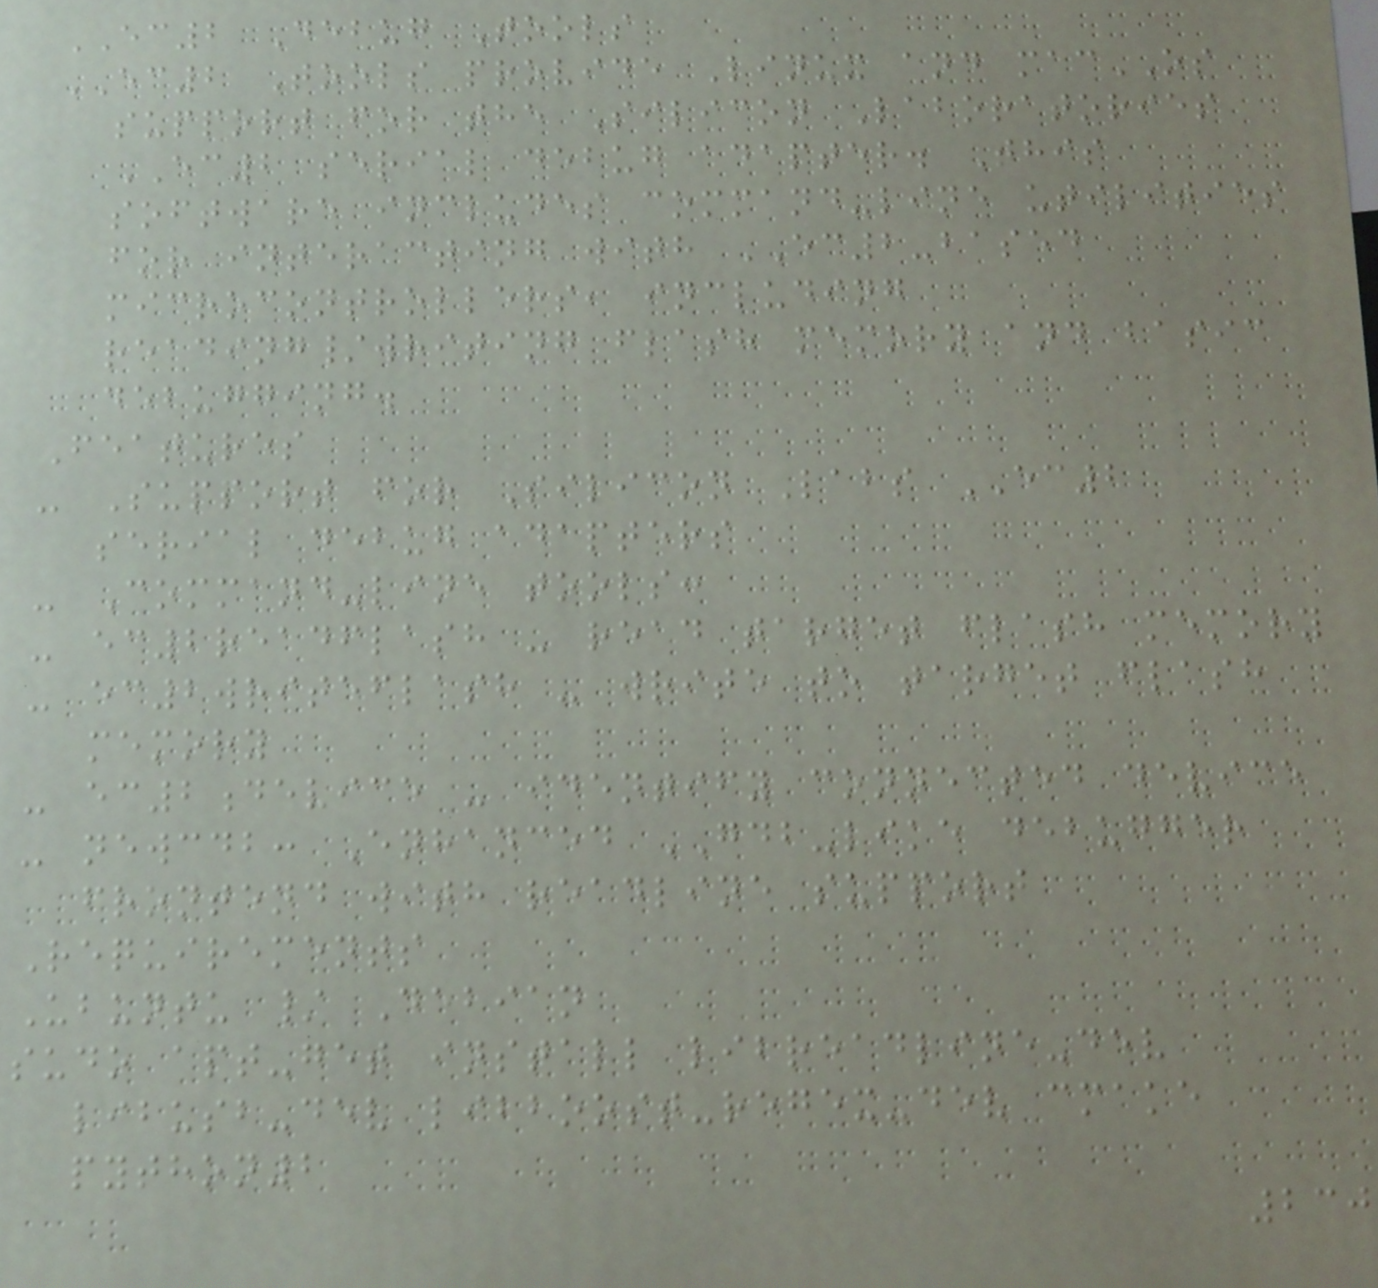EC2 Debug Tools
EC2 Tools provide Linux and macOS
support for the Silicon Laboratories
EC2 serial debug adapter. This
software includes command-line utilities
for interacting with EC2-based
microcontrollers, including
reading/writing flash memory and basic
debugging.
Features
- Support for Silicon Labs EC2
serial debug adapters
- Command-line tools:
- ec2readflash - read target flash memory
- ec2writeflash - write to target flash
memory
- ec2device - identify connected device
- newcdb: Enhanced GDB-like debugger
frontend with readline support
Requirements
Ubuntu / Debian
sudo apt-get install libreadline-dev
libusb-dev libboost-regex-dev cmake
python2
230
